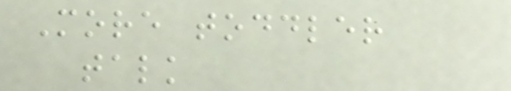More toddler
talk
